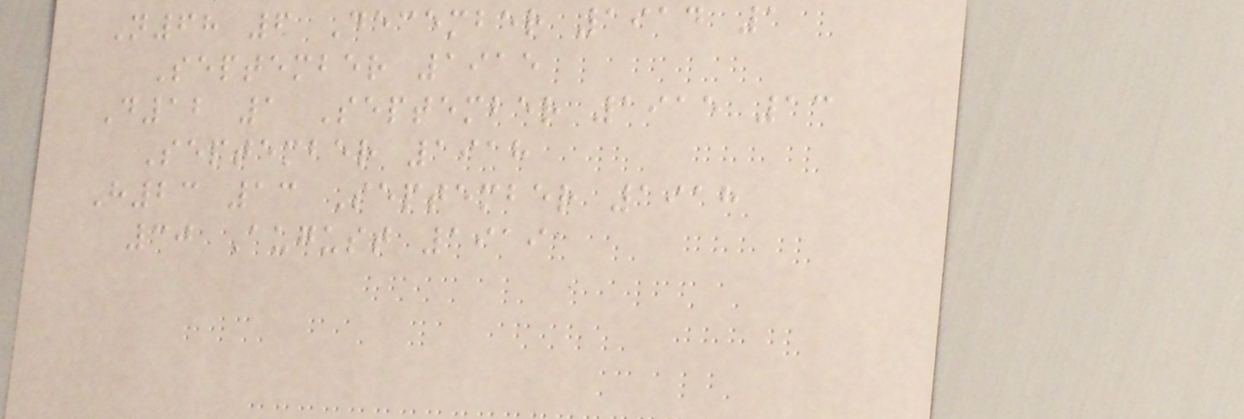N68 6 December 1914 1
September 1915
D12 1 September 1915 13
September 1918
H23 13 September 1918
30 August 1919
